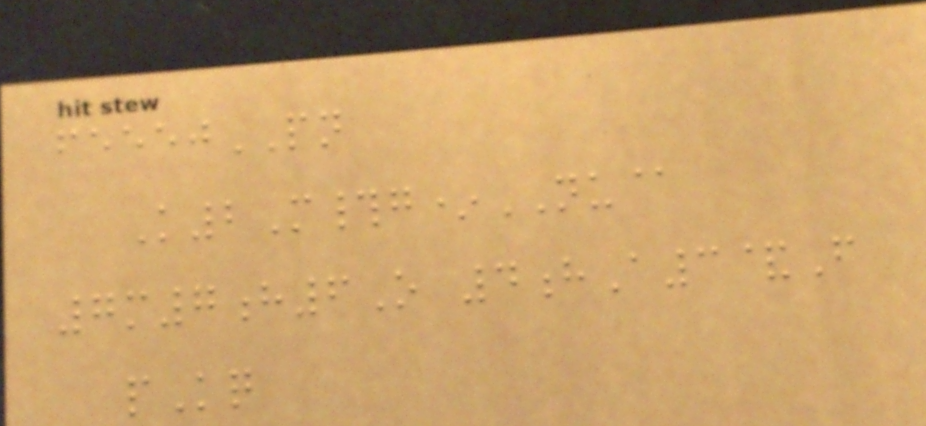feeejPN
K2M#g*NU@
7m7h6O 4hA3&F
pKq
